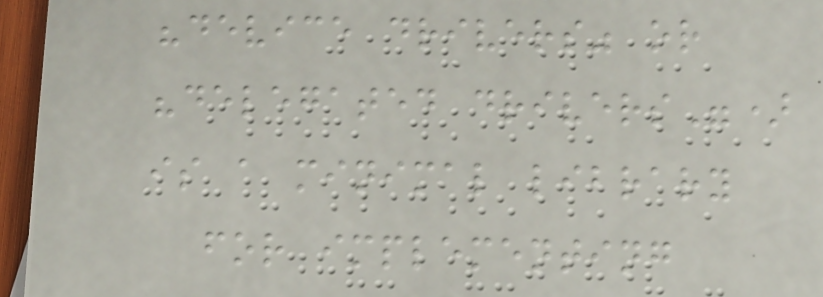"device drivers" or
"delegated drivers")
is a minimal library
for implementing
